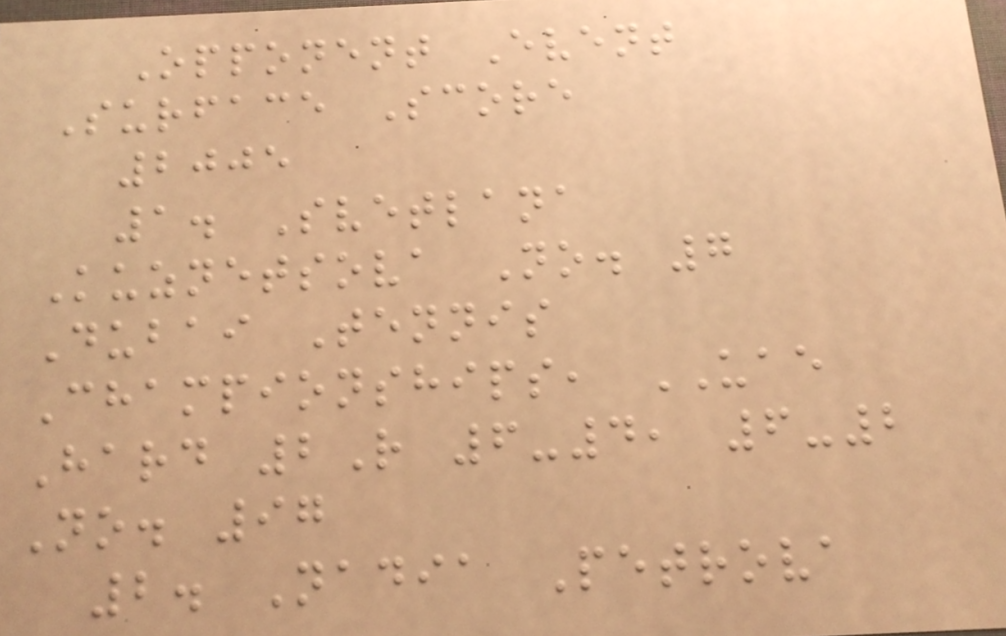Opponent Event
Surface Score
2005
1. Svetlana
Kuznetsova No. 7
Dubai Tennis
Championships, UAE
Hard 2R 6-4, 6-2
No. 97
2. Nadia Petrova
